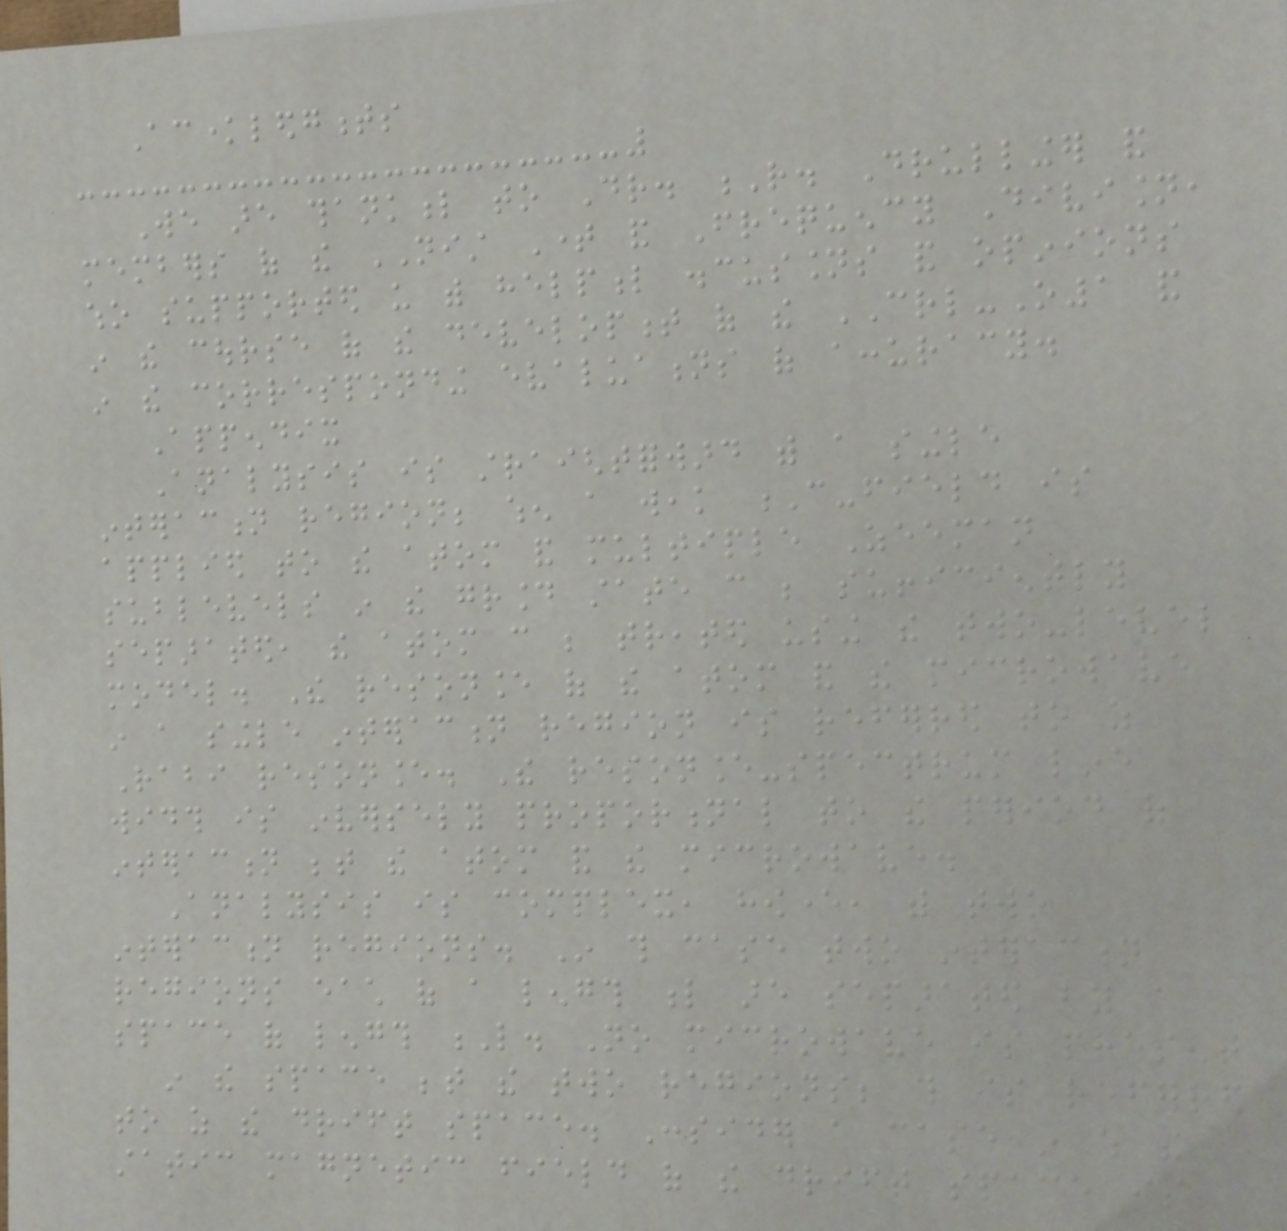Acknowledgments
We are thankful to Dr. R. Drullinger and
members of the NIST Time and Frequency Division,
who supported us with helpful discussions and opinions
in the course of the development of the CRL-O1 and
in the corresponding evaluations of accuracy.
Appendix
Analysis is straightforward with a single
interaction region; when a weak C-field is
applied to the atom and multiple Zeeman
sublevels in the ground state can be sufficiently
separated, the atom can be treated using the two-level
model. The resonance of the atom and the microwave
in a single interaction region is referred to as
Rabi resonance. The resonance-spectrum line
width is inversely proportional to the period of
interaction between the atom and the microwave.
Analysis is complex, however, with two
interaction regions. In this case two interaction
regions each of a length l are separated by a
space of length L. No microwave is present
in the space between the two regions; this is referred
to as the drift space. Consider a case in which the
static magnetic field of the drift space is
